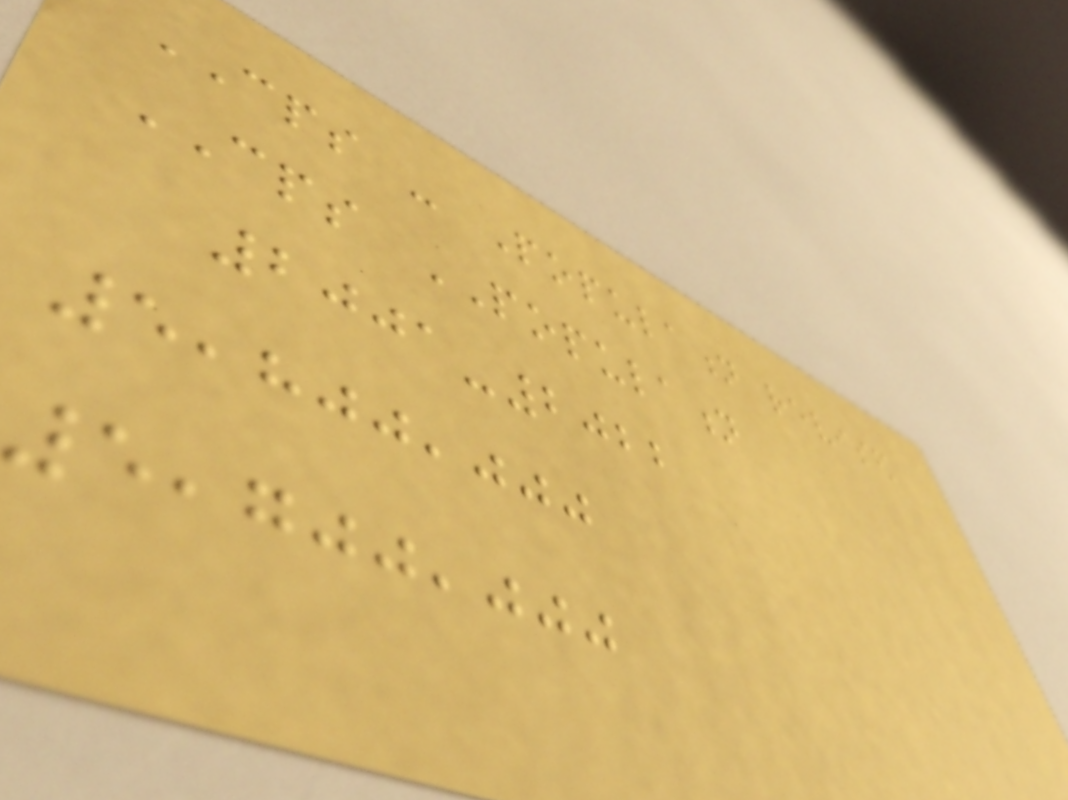CPS - Population revised
CPS POPULATION
2001-2022
5,800,000
5,700,000
